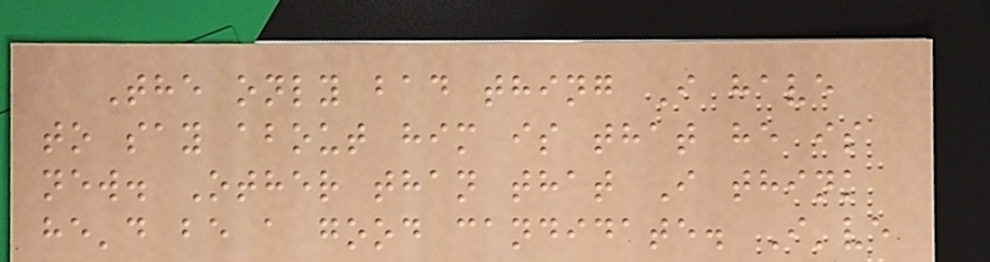The only bad thing I have
to say about him is that he is
new. Other than that I think
he'd be a good candidate. I've
